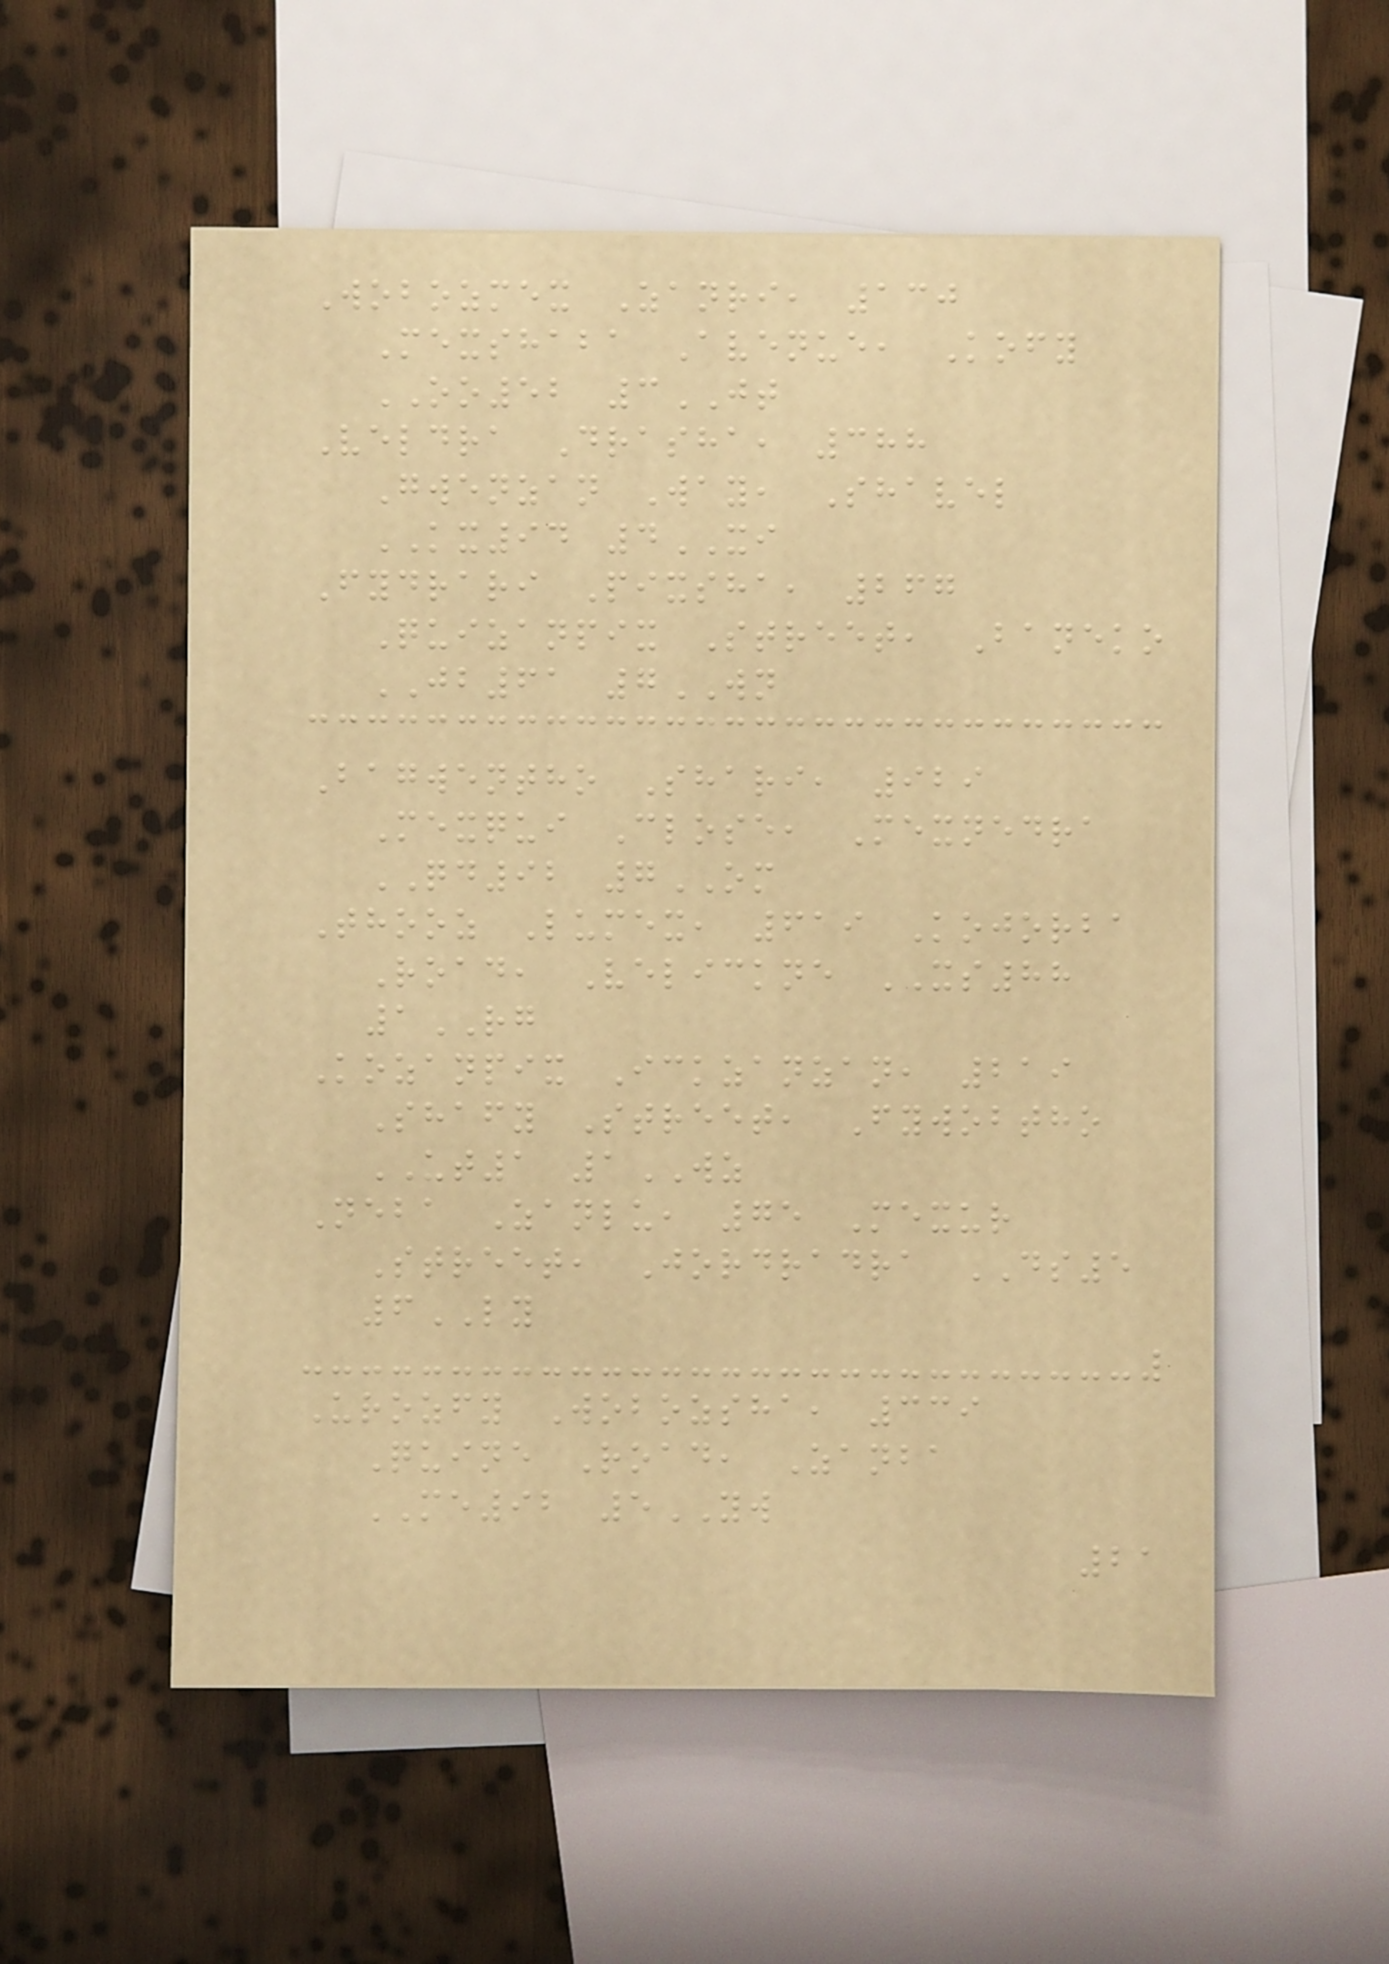Wobozmex Zanri, 130
Mexshaba Avenue, Kofy
OO52 3JT
Veldra Drasha, 388
Gwenzan Way, Shavel
KX94 4XI
Fydrari Pixsha, 267
Quizanpix Street, Baneko
JB61 7WN
Bagwentho Shari, 929
Mexqui Close, Mexnedra
QD92 7OM
Thooz Lumex, 619 Kojorba
Road, Velickne XS88
1RG
Kozanpix Ickzanzan, 219
Shafy Street, Fywobtho
UT1 1WZ
Neba Zanlu, 75 Mexur
Street, Jordradra DS5
6LY
Urozfy Wobozsha, 339
Quine Road, Zanba
ME92 5YW
21
